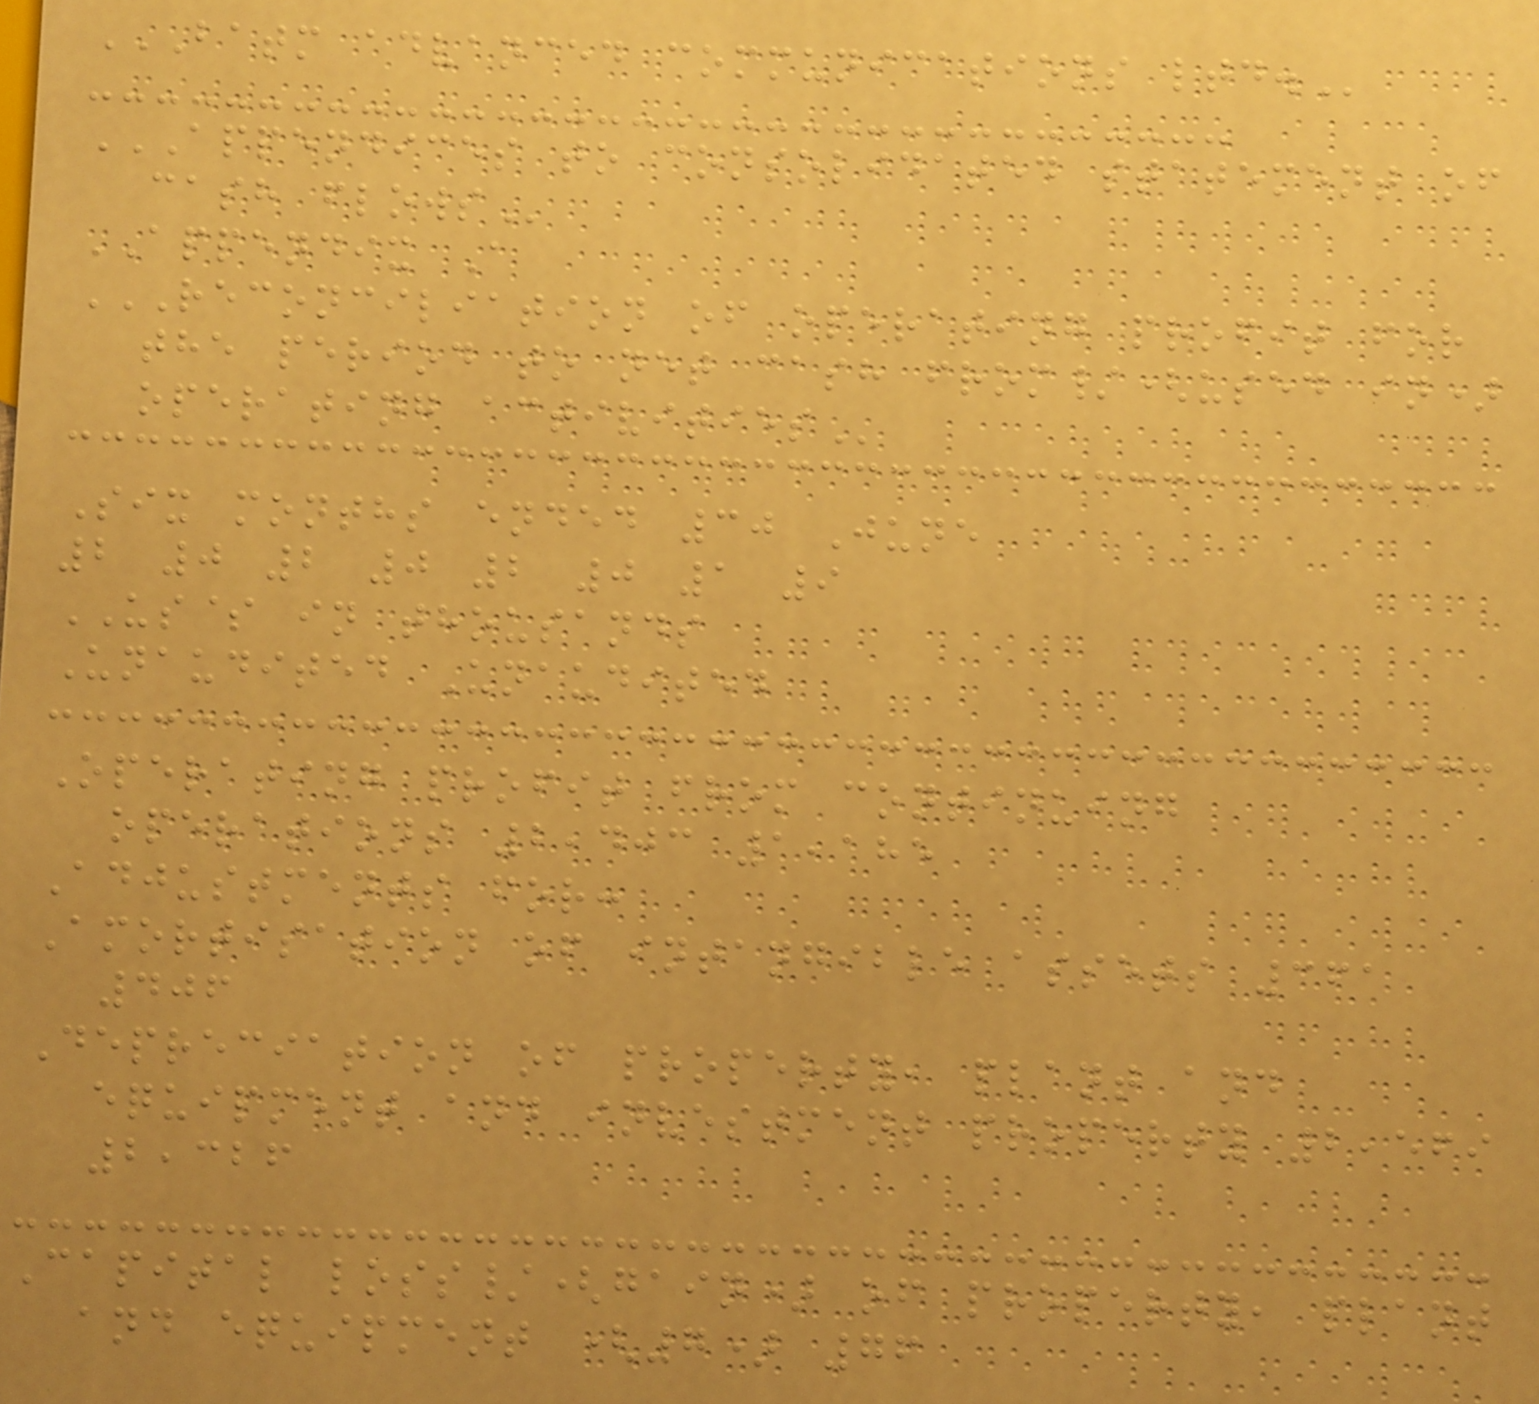BATM ADVANCED COMMUNICATIONS LTD.
APPENDICES TO CONSOLIDATED STATEMENT OF
CASH FLOWS
APPENDIX A
RECONCILIATION OF OPERATING PROFIT FOR
THE PERIOD TO NET CASH FROM/(USED IN)
OPERATING ACTIVITIES
Six months ended 30 June
2 0 2 0 2 0 1 9
US$ in thousands
Unaudited Unaudited
Operating profit from continuing
operations 2,403 1,185
Adjustments for:
Amortisation of intangible assets 361
406
Depreciation of property, plant and
equipment and investment property 2,569
2,326
Capital loss/(gain) of property, plant
and equipment (7) 76
